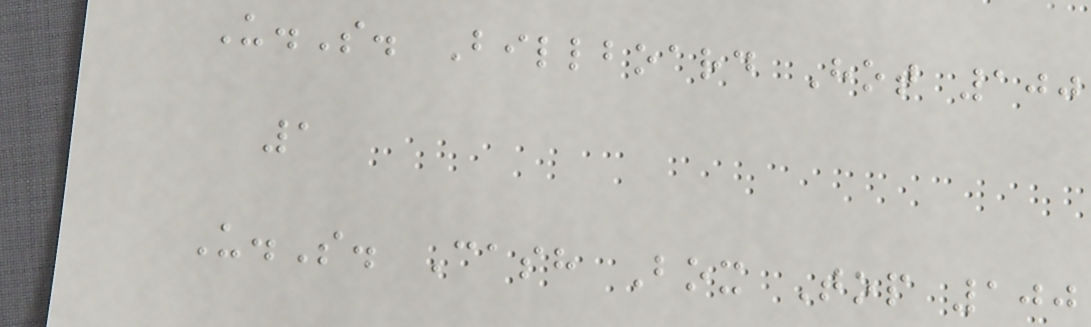U.S. Billboard Hot 100
1
U.S. Cash Box Top 100
